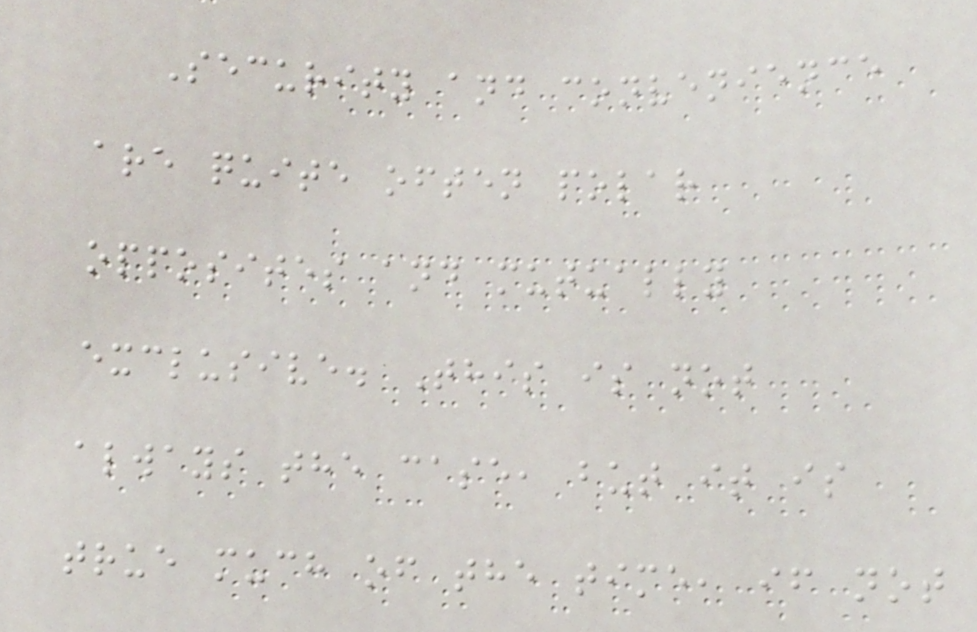Security and convenience
are quite often polar
opposites and mutually
exclusive. This is not
always the case, but it is
true much of the time, if not
